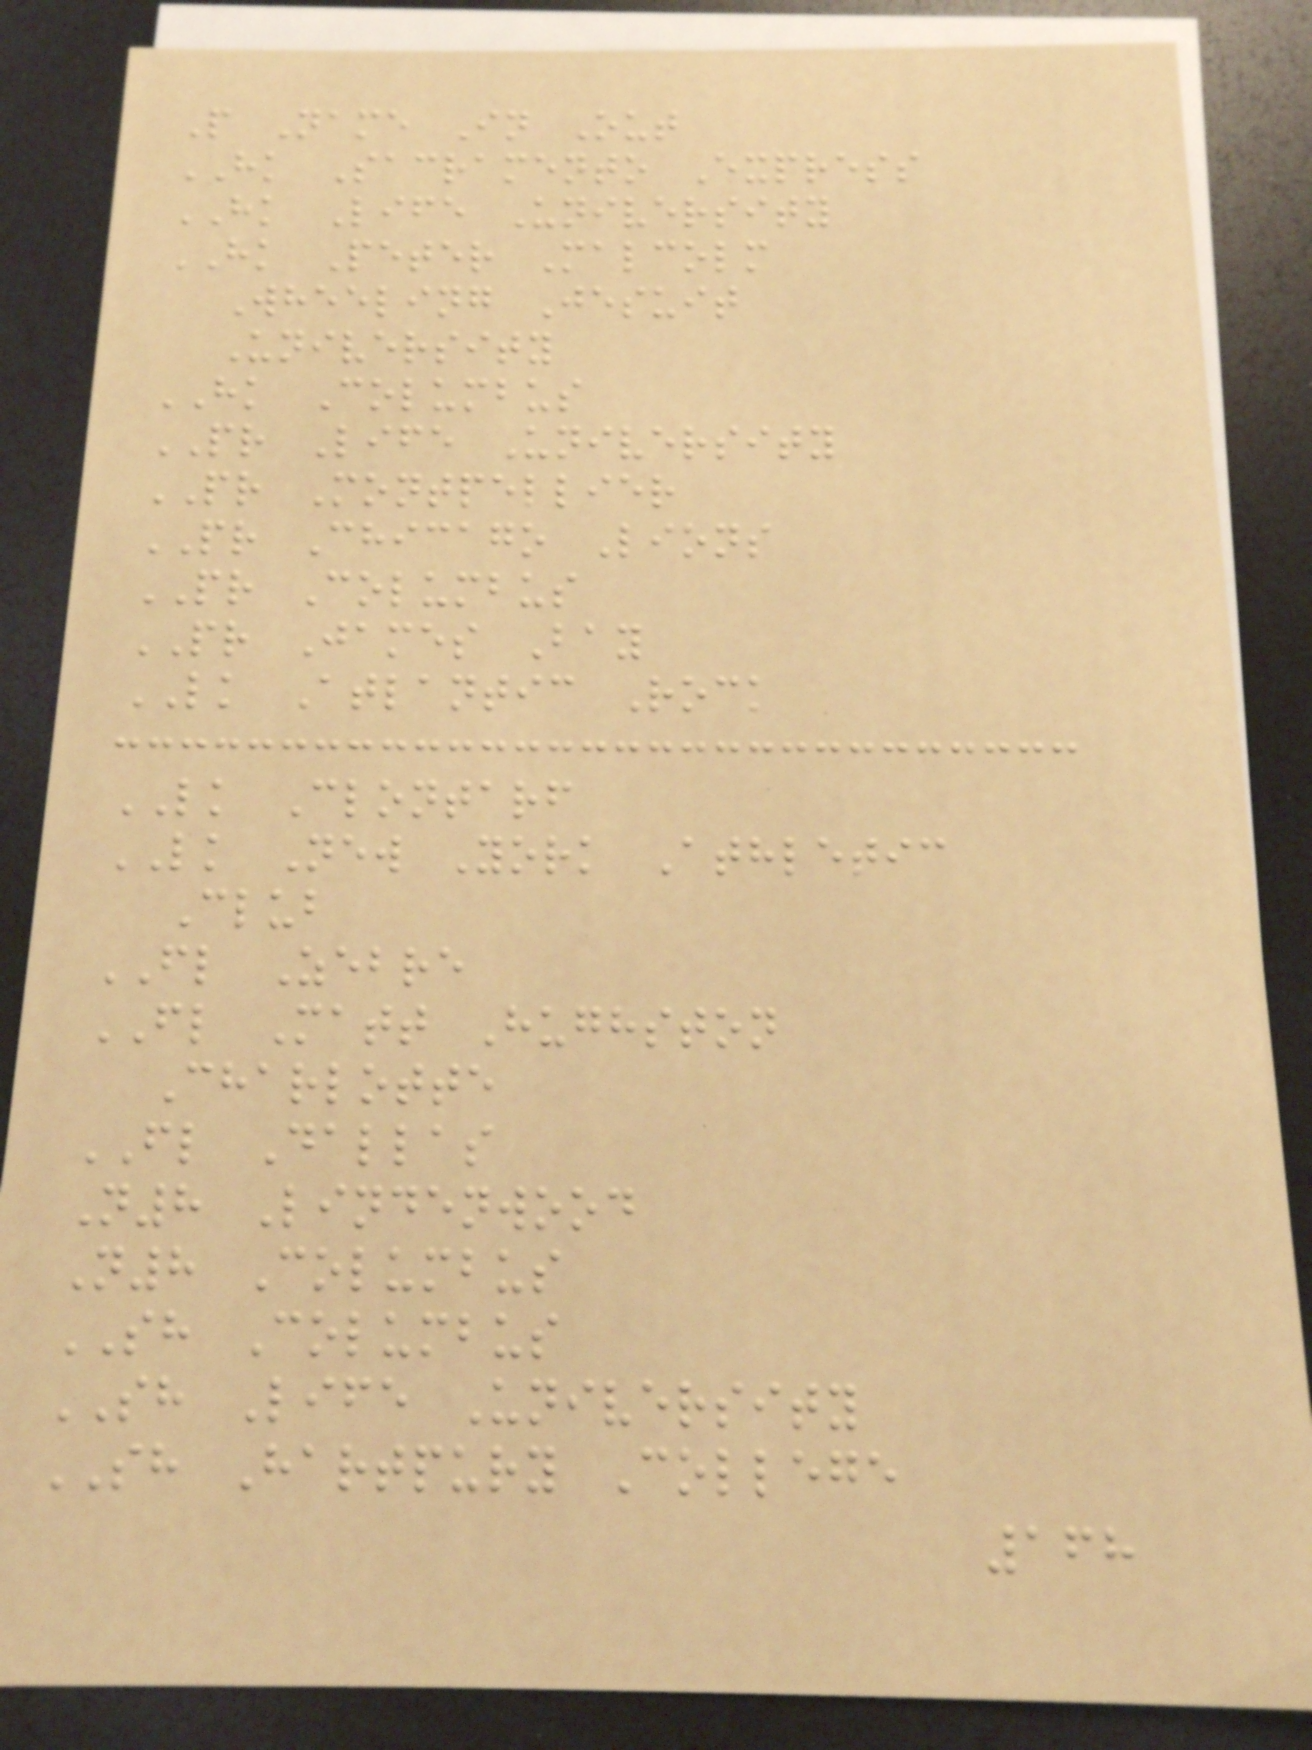P Name In Out
HK Sacramento Express
HK Life University
HK Peter Malcolm
Wheeling Jesuit
University
HK Columbus
PR Life University
PR Montpellier
PR Chicago Lions
PR Columbus
PR James Bay
LK Atlantic Rock
LK Clontarf
LK New York Athletic
Club
FL Zebre
FL Matt Hughston
Charlotte
FL Dallas
N8 Lindenwood
N8 Columbus
SH Columbus
SH Life University
SH Hartpury College
168
